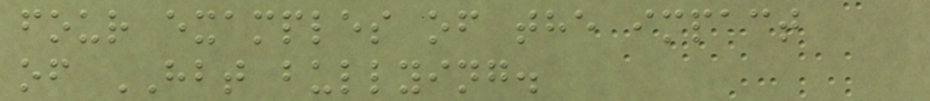four examples of the impact
of HBT bullying.
